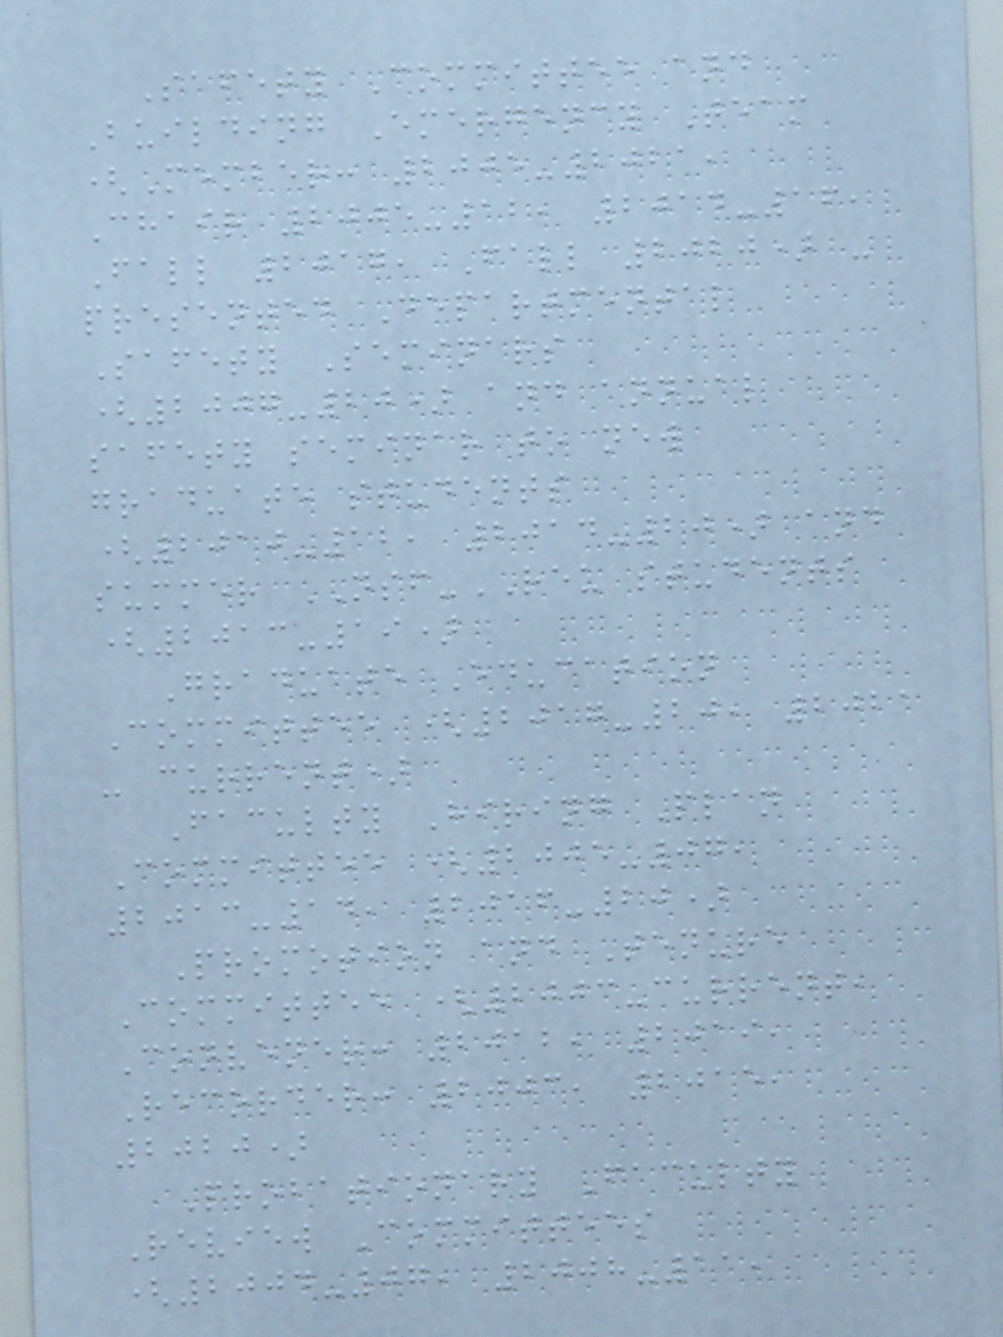Safety Committee and
Building Emergency Team
(Member: 2005-2021,
Chair 2005-12, 2014-16,
Fall 2017, Fall 2020) -
presented Departmental
Safety Seminars
(2007-20) and annual
safety seminar to new
graduate students
(2010-12, 2014-20) and
summer NSF-REU students
(2013-19)
Graduate Education
Committee (2017-20, 2021
- current)
Faculty Hiring Plan
Committee (2005-07,
2013-14, 2016-20)
Promotion and Tenure
Committee (2003-current,
Convener: 2012, 2019,
Recorder: 2003, 2015,
2020)
Probationary Faculty
Review Committees
(2004-07, 2008-11,
